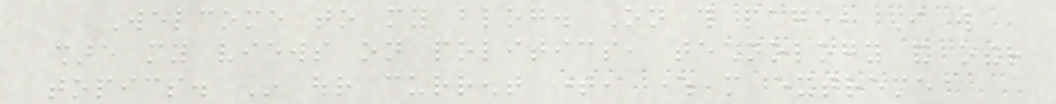Welcome to my blog. On this page, I will
share my views on politics, technology and other
topics. In our current time, where more extreme
